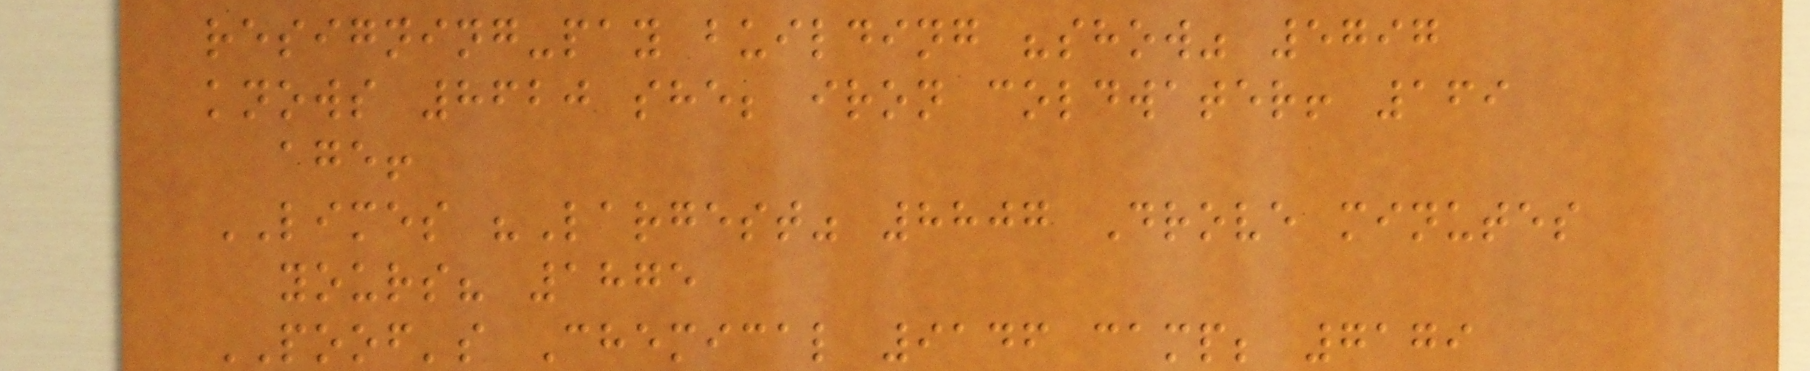resigning-pay building "show" 5797
knows 8620 she; iron coldwater! 169
age!
LIMES "Largest" 8807 Drove minutes
yours? 1875
POOF's Chemical 9146 camp; 7179
